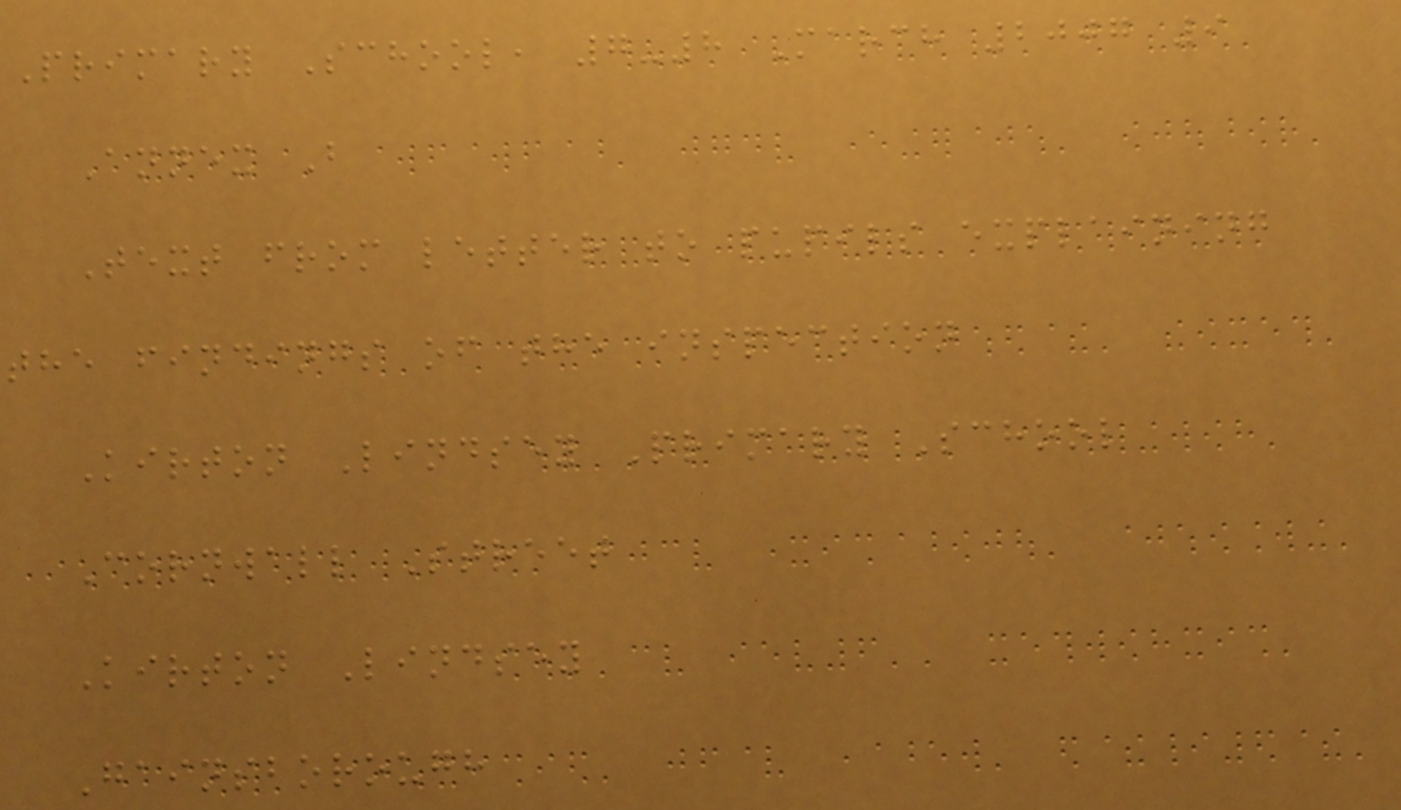Primary School, 7-8 March 2007 9
Annex B
Text from letter to pupils explaining
the findings of the inspection
Kirton Lindsey Primary School
Cornwall Street
Kirton Lindsey
Gainsborough
